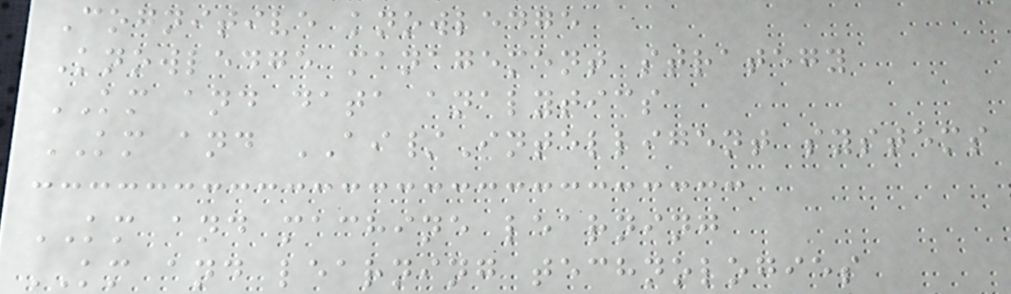Cognitive knowledge
Knowledge management strategy
KM and data analytics
KM and AI/Intelligent systems
KM and machine learning
KM and learning technologies
